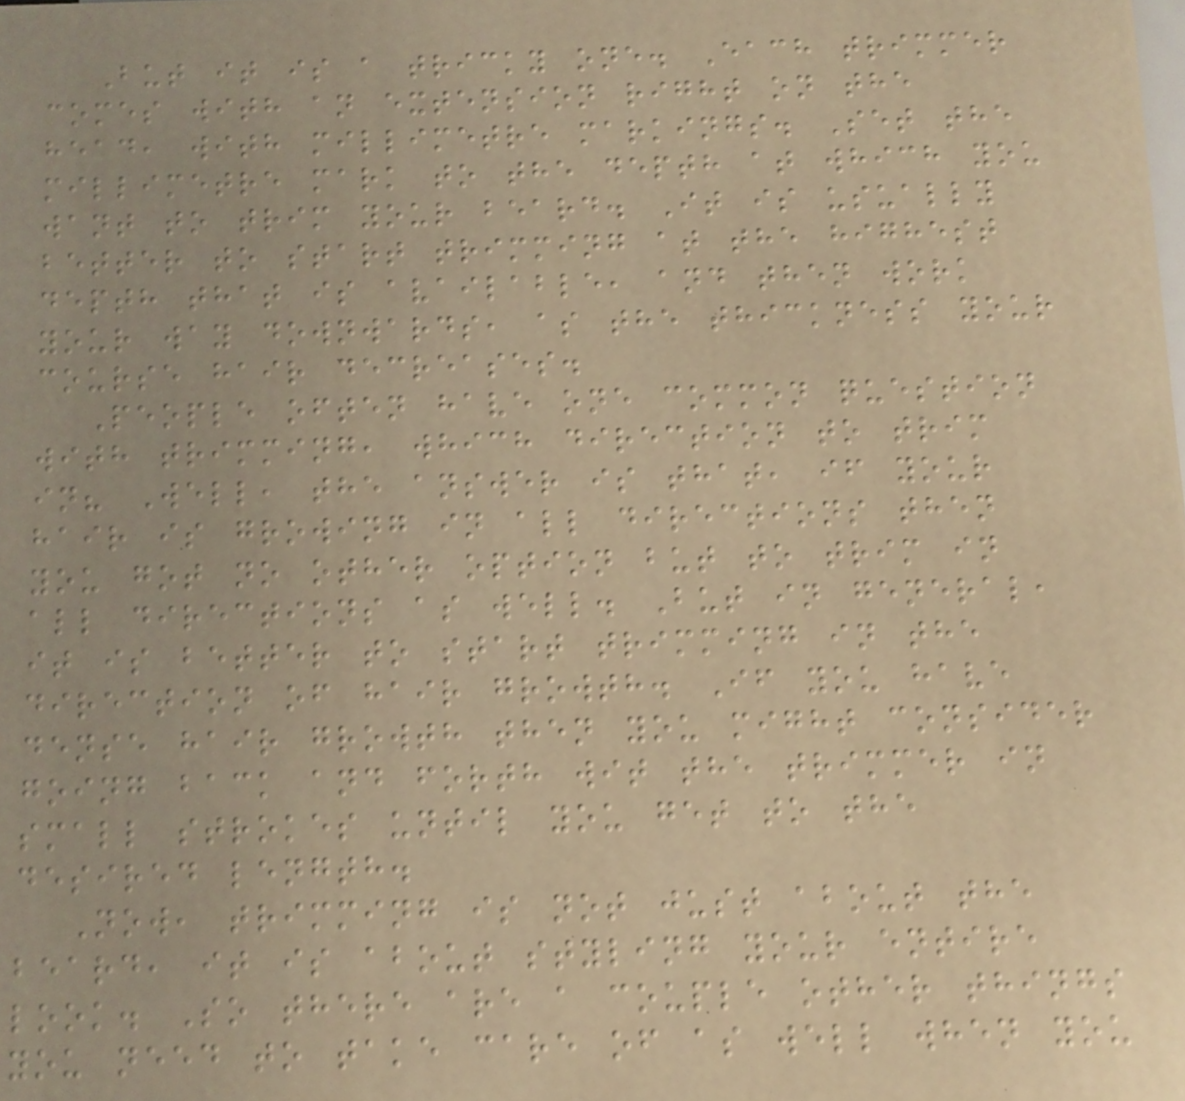But it is a tricky one. Each trimmer
comes with an extension right on the
head, with millimetre markings. Set the
millimetre mark to the depth at which you
want to trim your beard. It is usually
better to start trimming at the highest
depth that is available, and then work
your way downwards, as the thickness your
course hair decreases.
People often have one common question
with trimming, which direction to trim
in? Well, the answer is that, if your
hair is growing in all directions then
you got no other option but to trim in
all directions as well. But in general,
it is better to start trimming in the
direction of hair growth. If you have
dense hair growth then you might consider
going back and forth wit the trimmer in
small strokes until you get to the
desired length.
Now, trimming is not just about the
beard, it is about styling your entire
look. So there are a couple other things
you need to take care of as well when you
